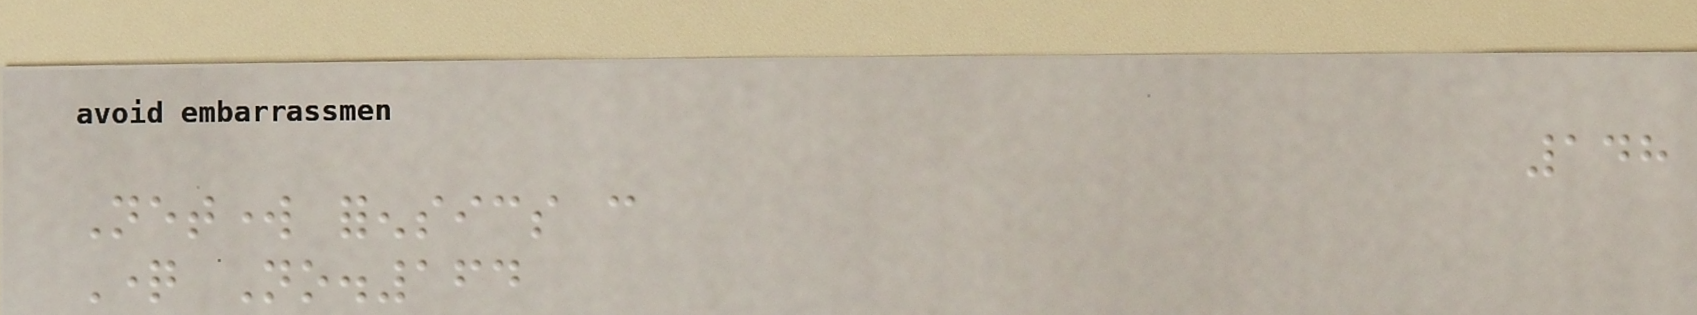148
Network forensics can
Question No.164
